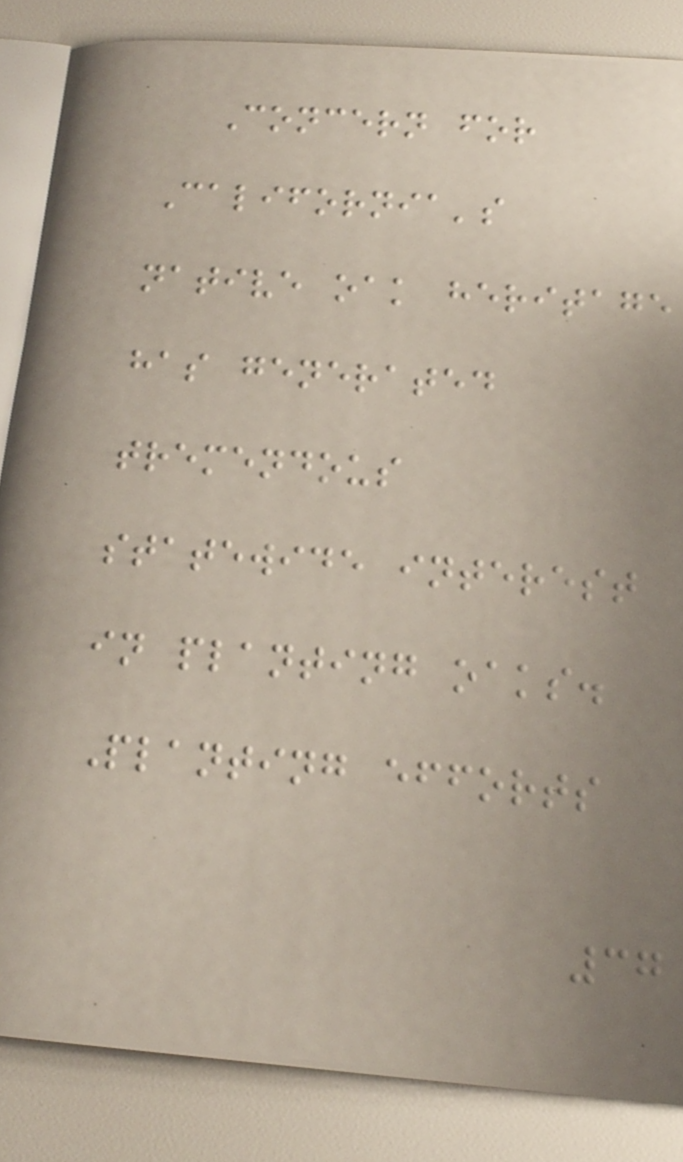Concern for
California's
native oak heritage
has generated
tremendous
statewide interest
in planting oaks.
Planting efforts
37
